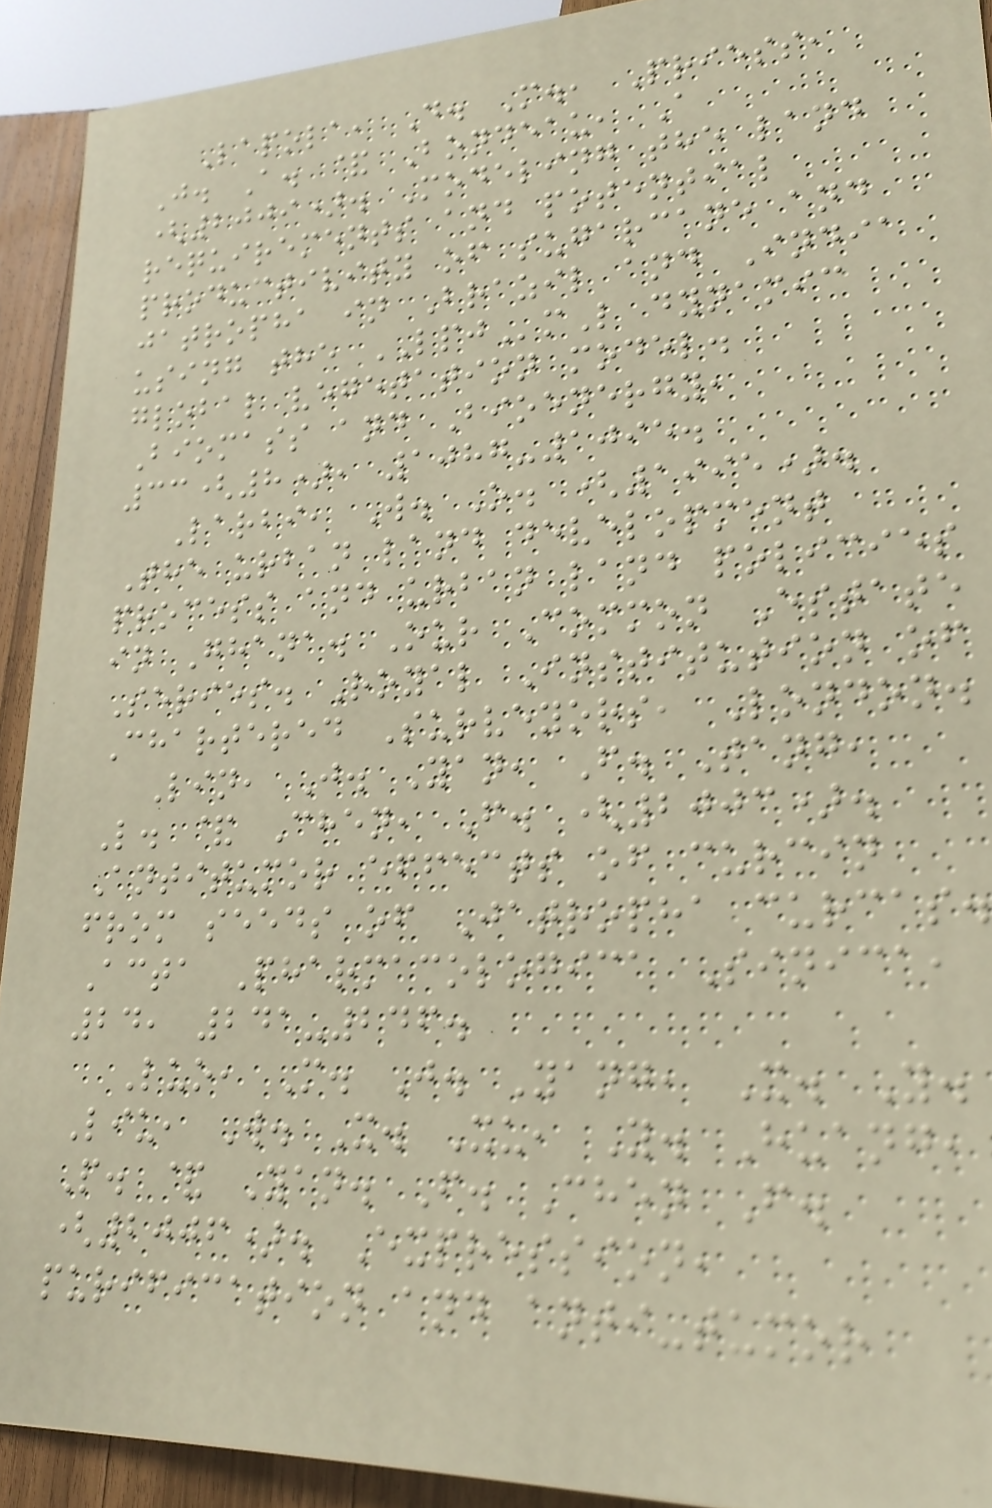Lapola, D. M., Priess,
J. A. & Bondeau, A
(2009). Modeling the land
requirements and potential
productivity of sugarcane and
jatropha in Brazil and India
using the LPJmL dynamic
global vegetation model.
Biomass and Bioenergy,
33(8), 1087-1095.
Larbi, W. O. (1995).
The urban land development
process and urban land policies
in Ghana. Our Common Estate
Series. Royal Institution of
Chartered Surveyors, London.
Lin, J. Yan, F. Tang,
L. & Chen, F. (2003).
Antitumor effects of curcin
from seeds of Jatropha curcas.
Acta Pharmacologica Sinica,
24, 241-246.
Luo, M. J. Yang, X. Y.
Liu, W. X. Xu, Y. Huang,
P. & Yan. F. Chen F.
(2006). Expression,
purification and anti-tumor
